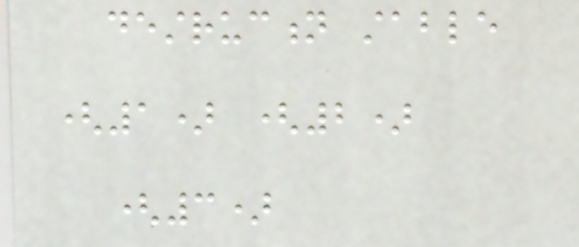destruction stable
(1) (2)
(3)
